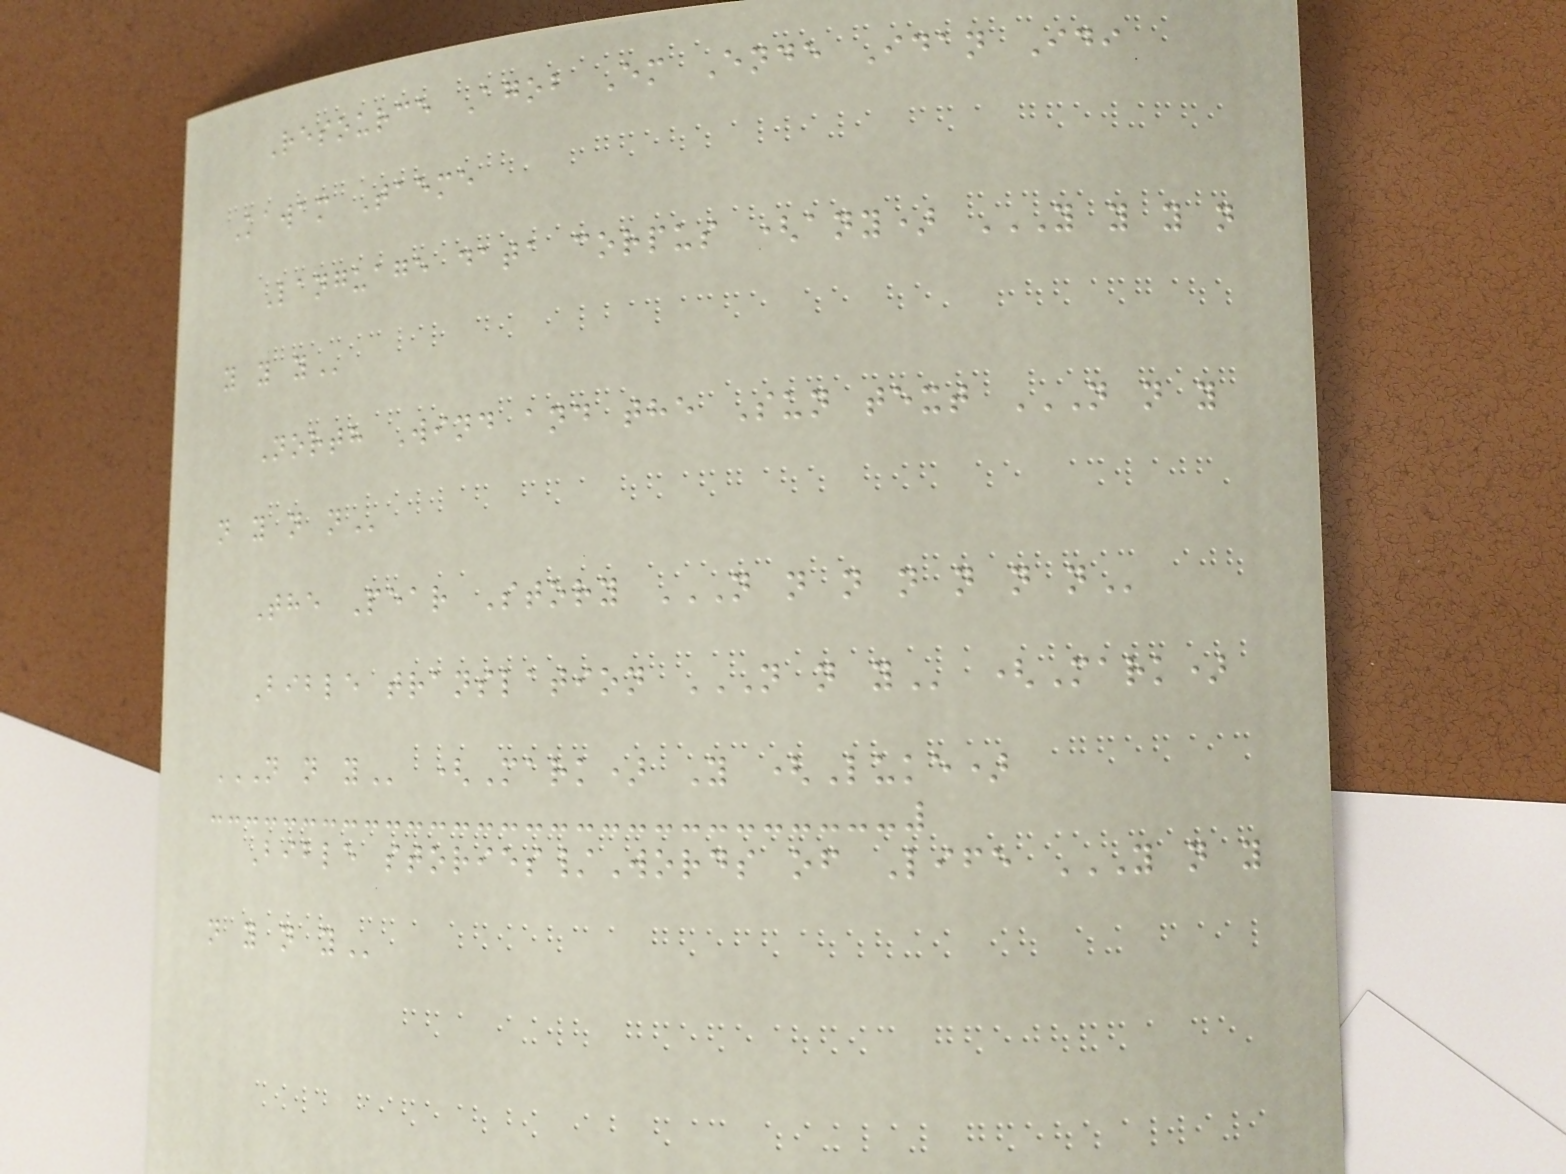Resource Agob Em Ende Idan Idi
Kawam Taeme
Language data corpus (any) Y Y Y N
Y Y Y
North Wind and the Sun text N N Y
N Y N N
The Pear Story N N N N N N N
Bible translation N N Y (Mark)
N N Y (Mark) Y (Luke)
Bible stories/Words of Life Y N Y
N Y N Y
